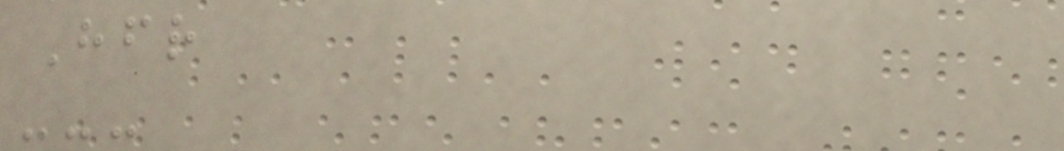Hfr
---
